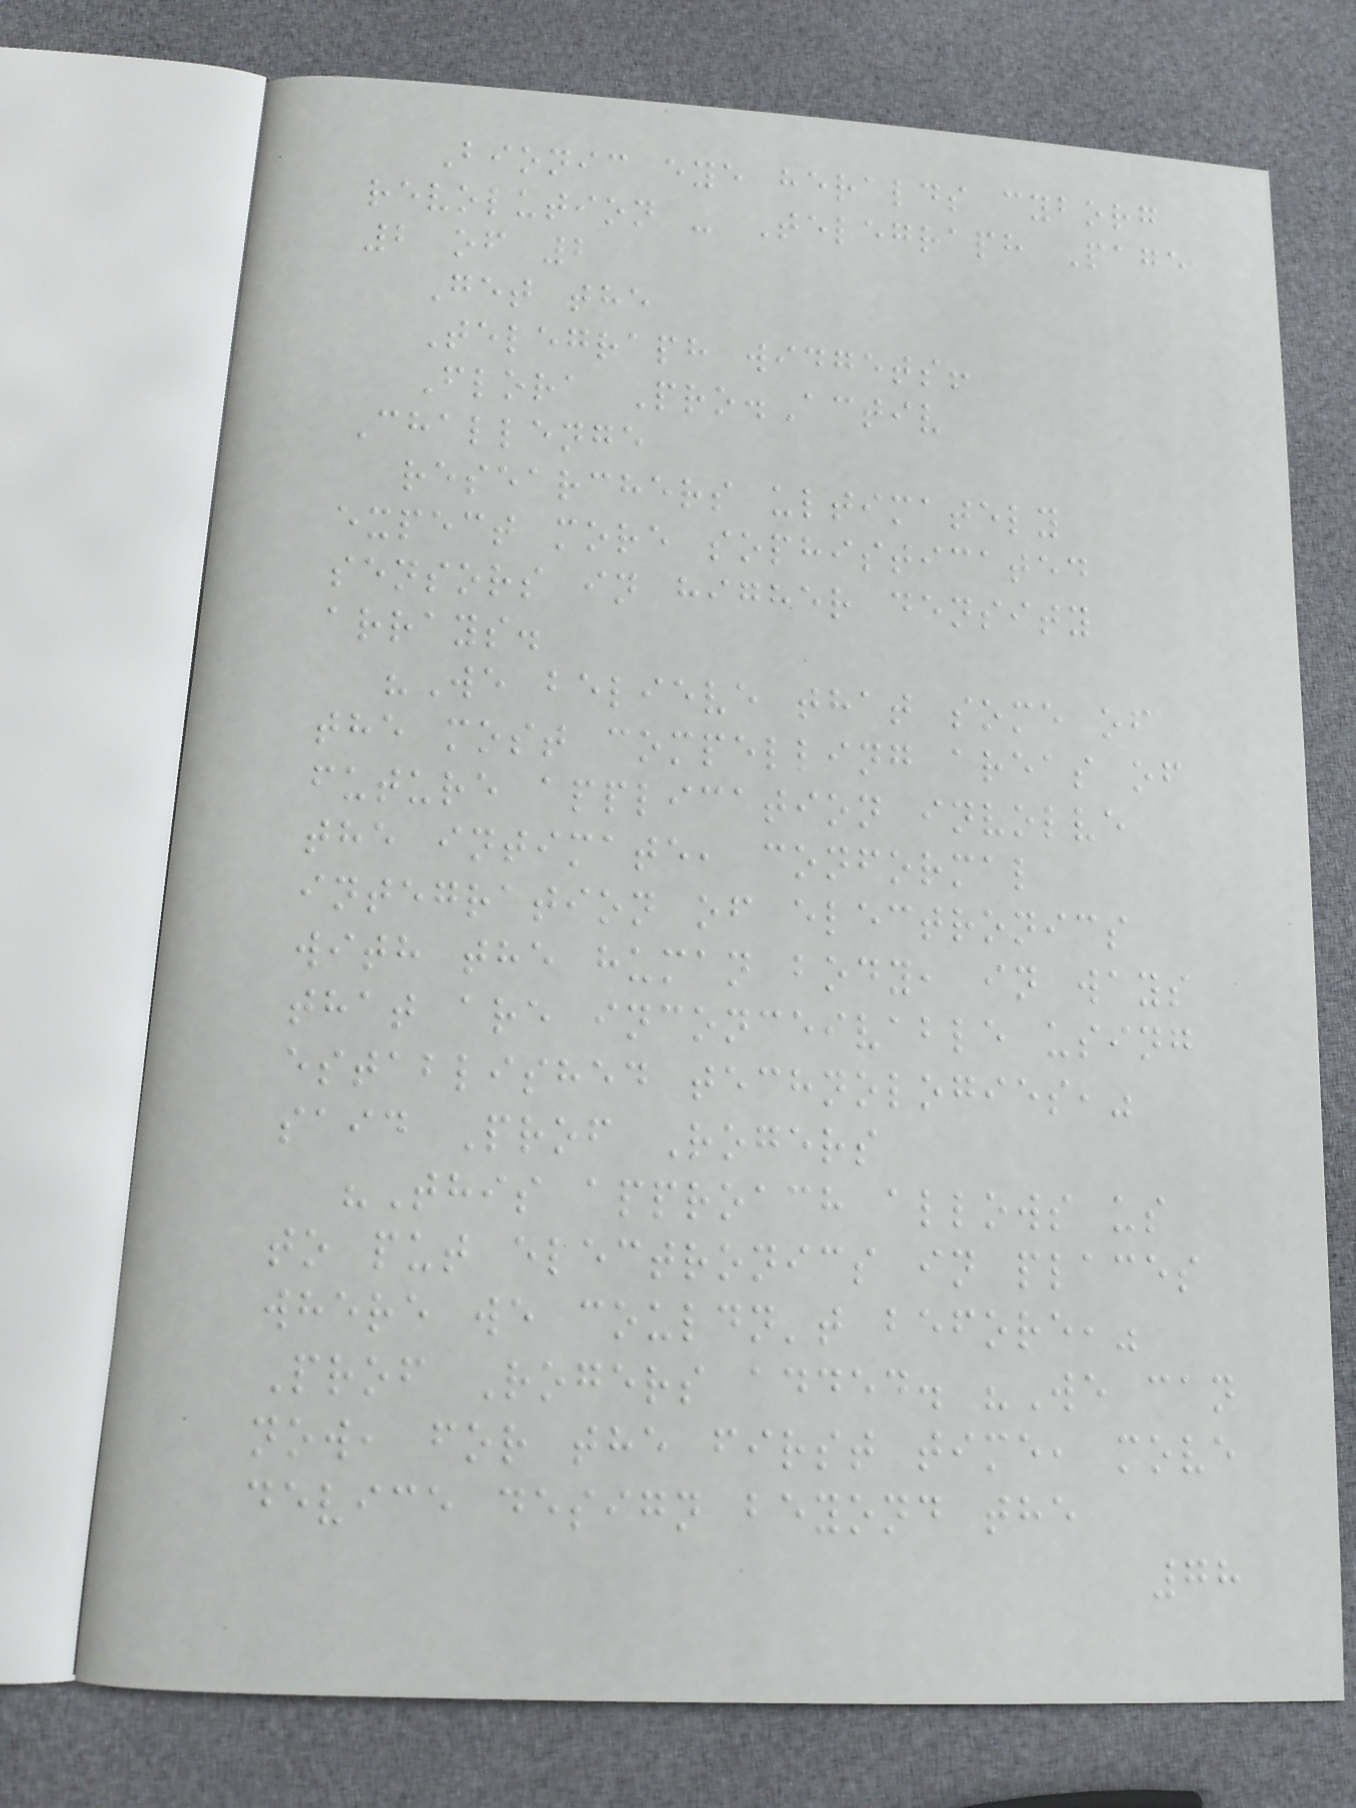Bionic eye heralds cyborg
revolution - Telegraph Page
2 of 2
Get the
Telegraph widgets!
Flora Pro.Activ
Challenge
researchers ultimately
expect more sophisticated
sensors in higher density
arrays.
"We believe that some of
the most compelling areas of
future application involve
the intimate, conformal
integration of electronics
with the human body, in ways
that are inconceivable using
established technologies,"
said Prof Rogers
"This approach allows us
to put electronics in places
where we couldn't before,"
Prof Rogers added. "We can
now, for the first time, move
device design beyond the
78
